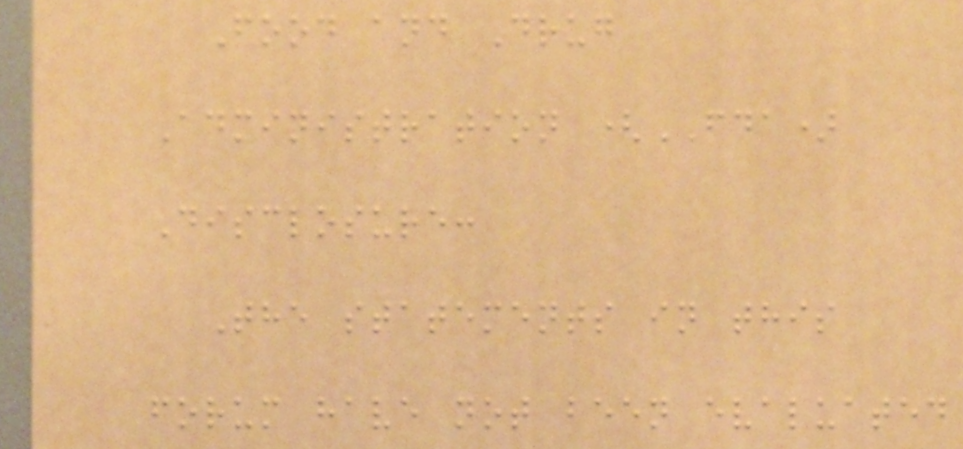Food and Drug
Administration (FDA)
Disclosure:
The statements in this
forum have not been evaluated
